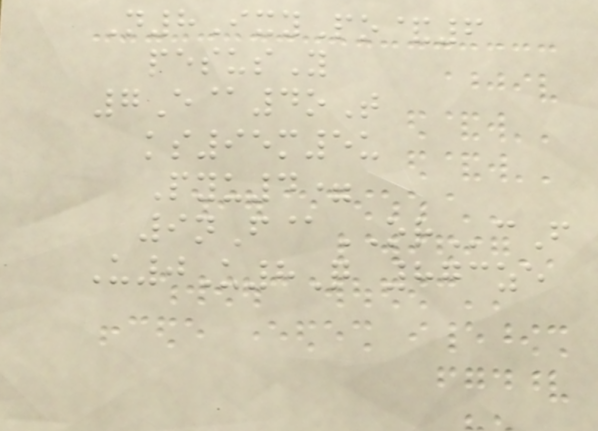N8IxyPo&6
pesusY
7E@4oT
ks95m5u
Pyu4=
9nF@ORcF
U0U8Q 873ze
